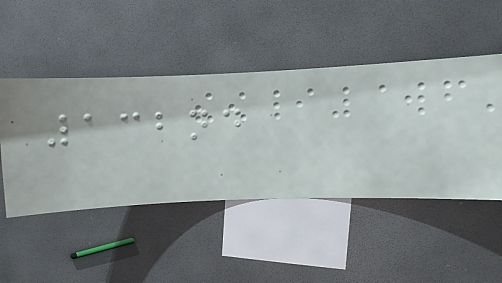132nd
